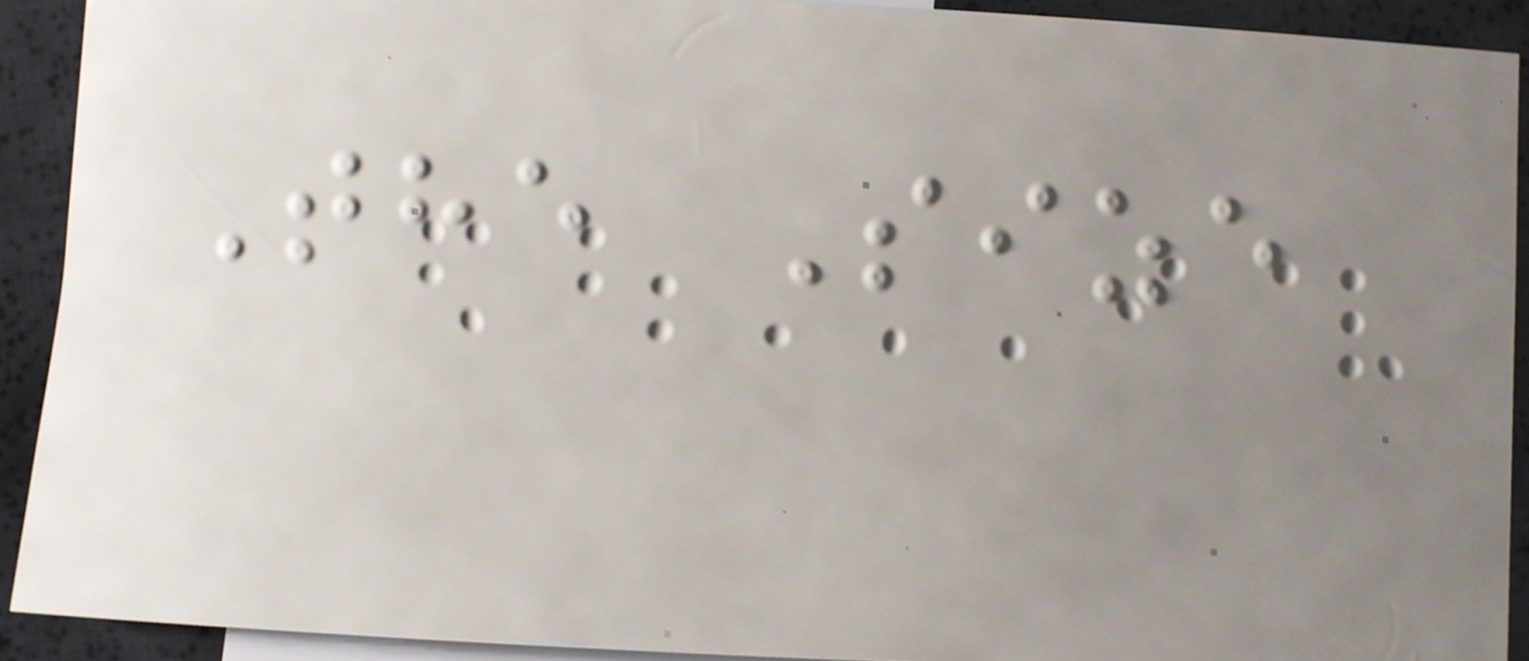The Size
